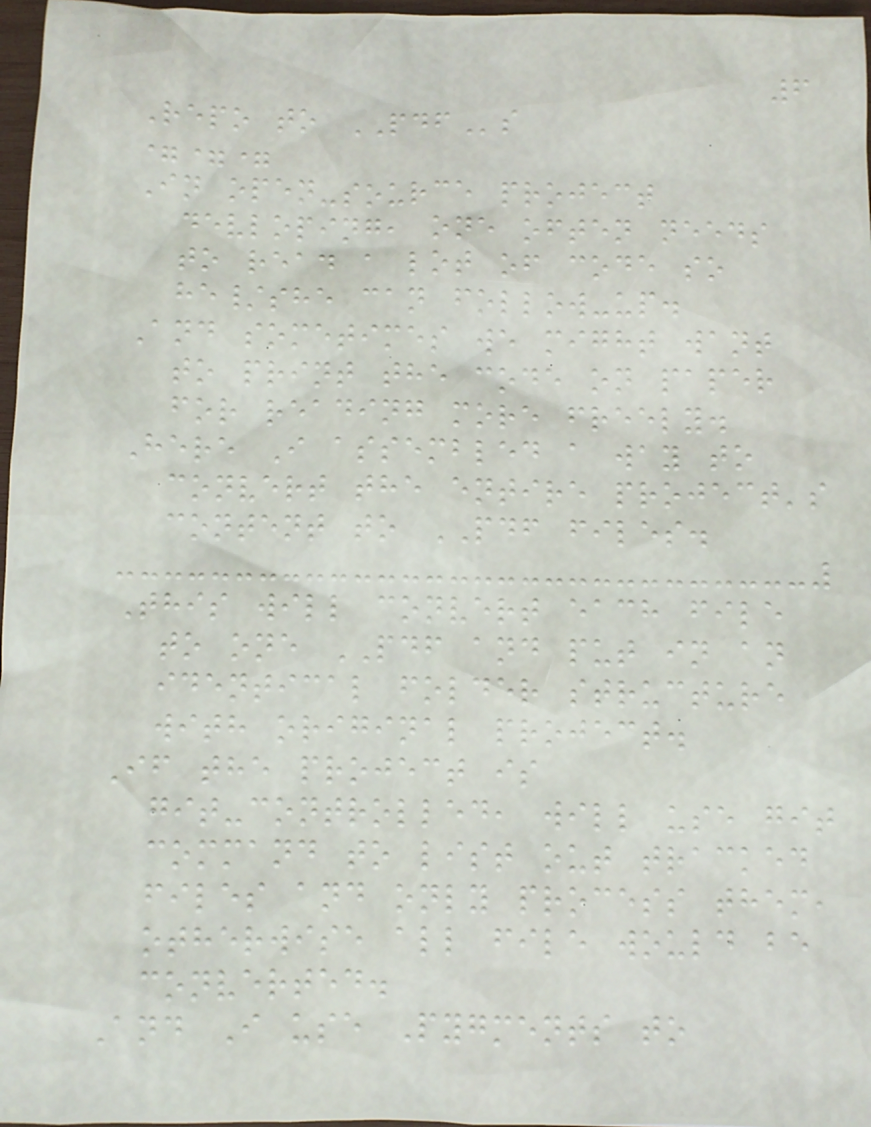6
Repo to PDFs
===
In open-source project
devloping, one often needs
to read a lot of code so
he/she can follow-up.
And sometimes we might want
to print the code on paper
for reading more freely.
Here I assembled a way to
convert the entire project's
content to PDF files.
This will convert each file
to one PDF and put in an
identical folder structure
with original project.
If the project is
git-controlled, will use git
command to list out tracked
files and only process them,
otherwise all file would be
converted.
And I use Pygments to
